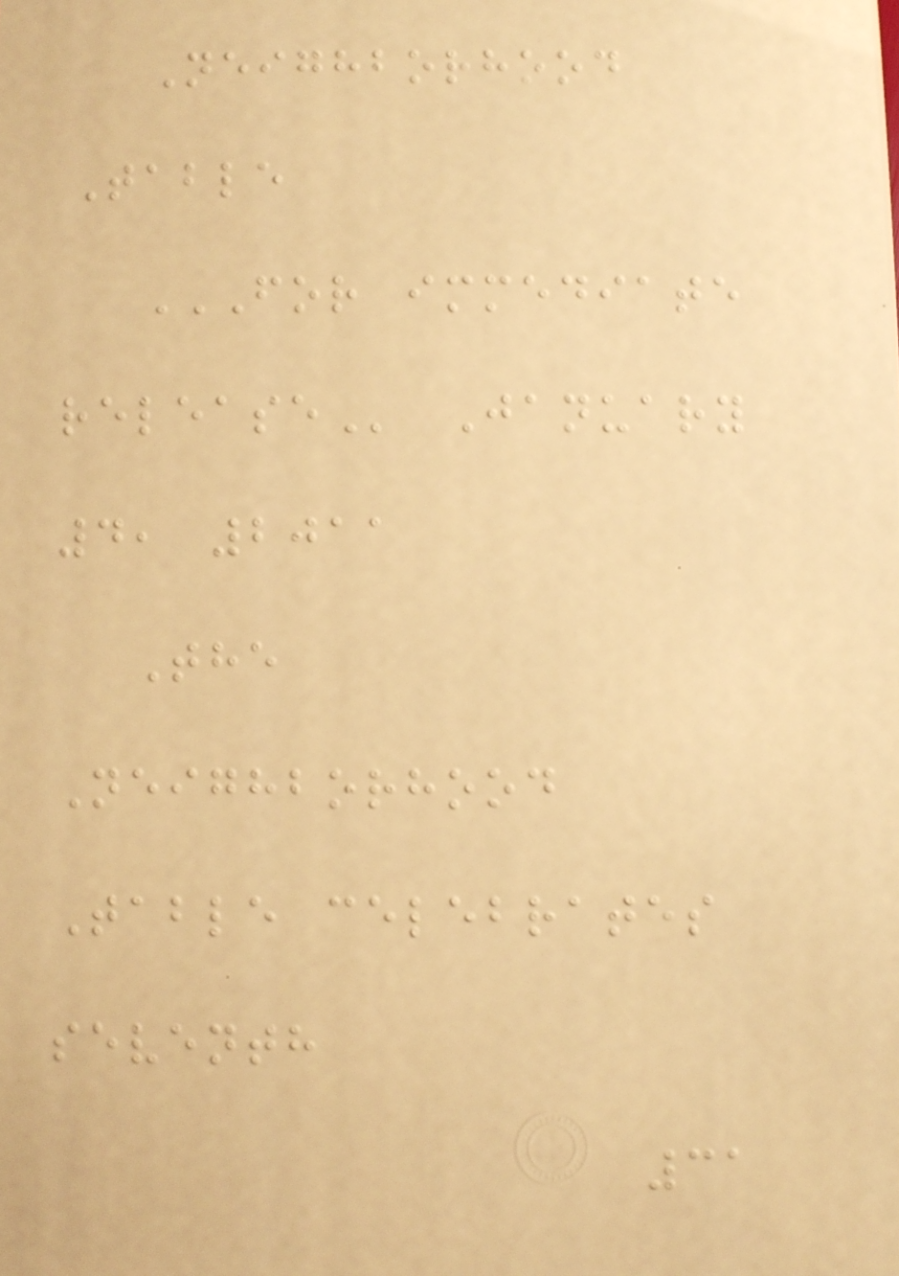Neighborhood
Table
FOR IMMEDIATE
RELEASE January
4, 2011
The
Neighborhood
Table celebrates
seventh
31
